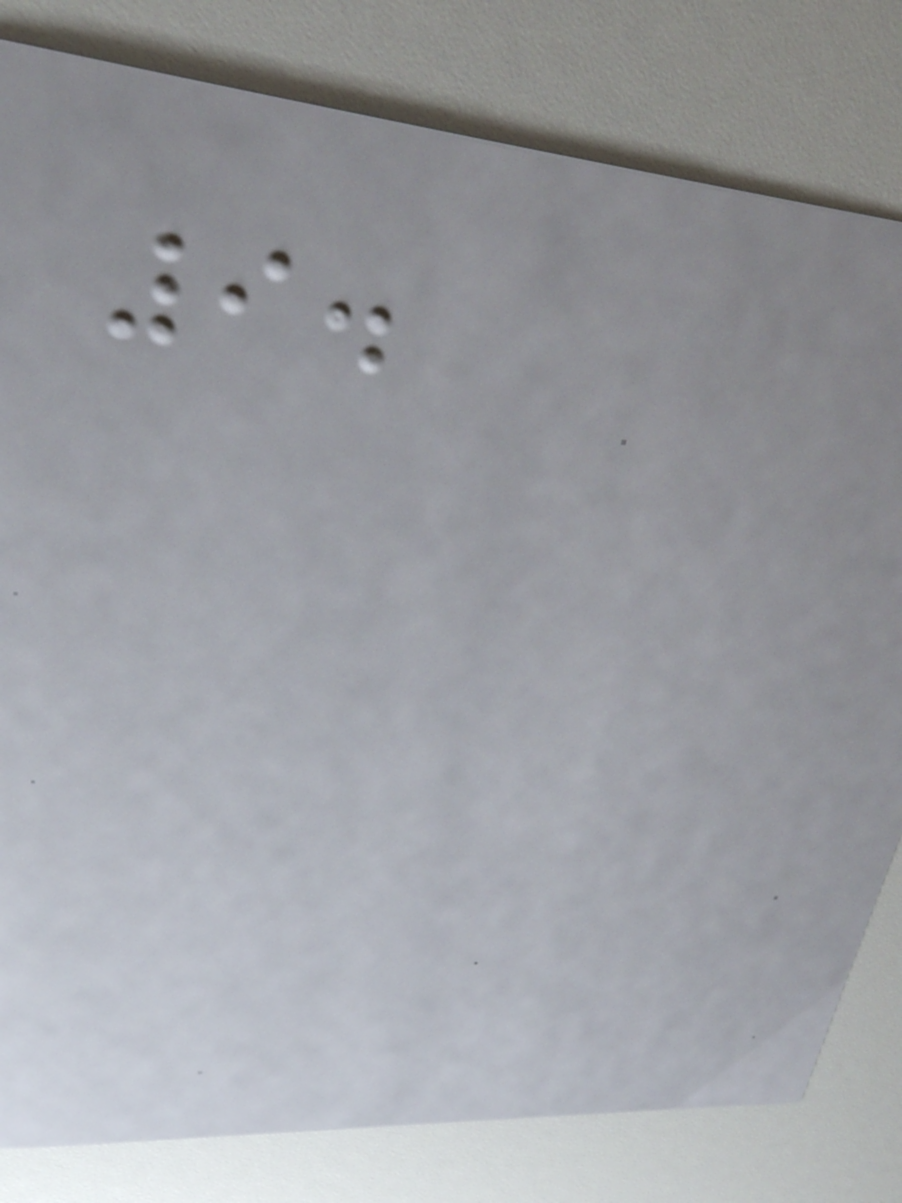9.
